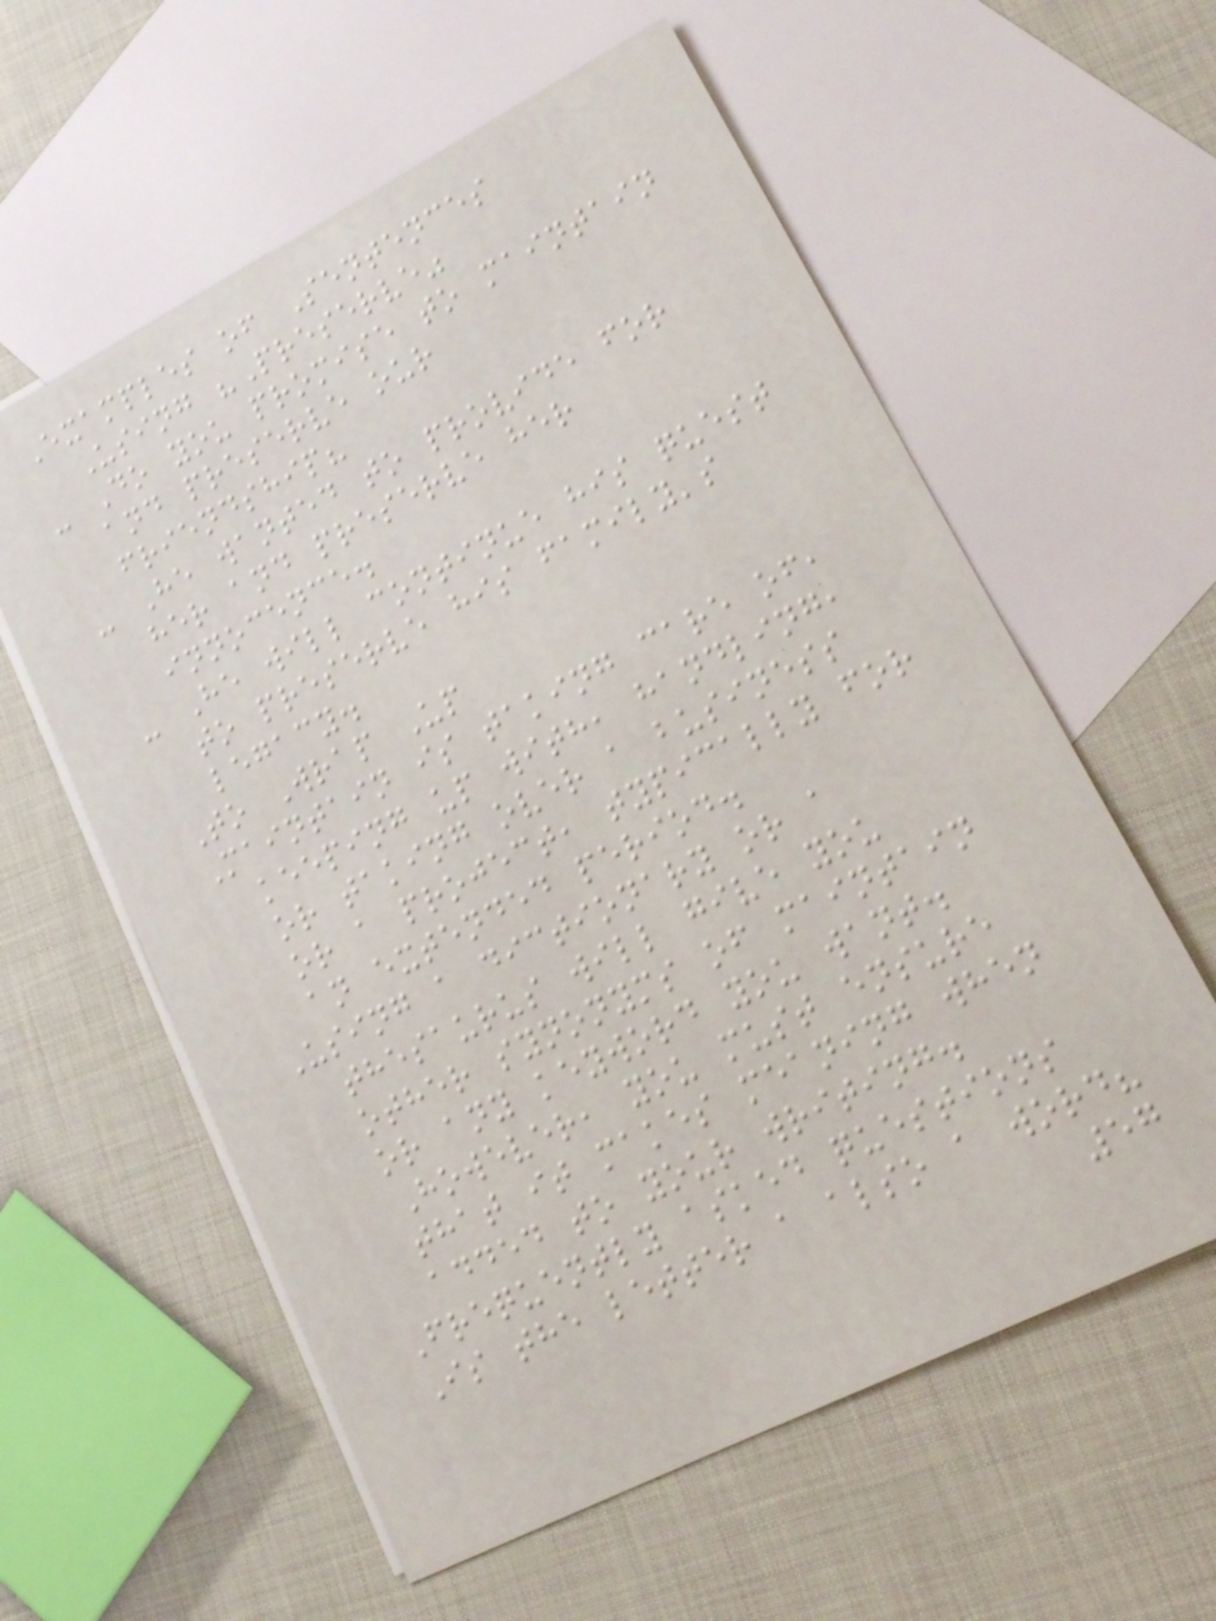Examples of Sentences
Using "Preserve"
- Do you promise to maintain
and preserve our
friendship?
- He wanted to provide for
her and preserve her
innocence.
- He will continue his quest
to preserve his family's
legacy.
To Wrap Up
Maintain is taking care of,
keeping up with, handling,
or taking over a business
or a project, typically for
an extended period.
Using a dictionary or a
thesaurus will give you
other synonyms of maintain
or any keyword you want.
However, you must ensure
that it makes meaning when
added to your writing.
Frequently asked questions
Is the letter a also a word?
57
